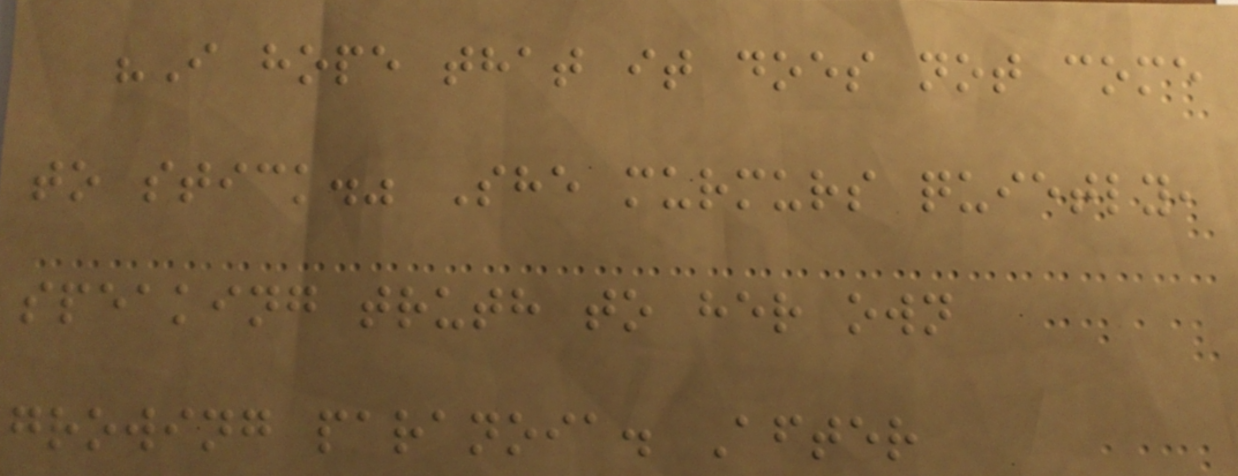"I hope that it does not come
to stick." She murmurs quietly,
speaking truth to her own
growing paranoia. After
